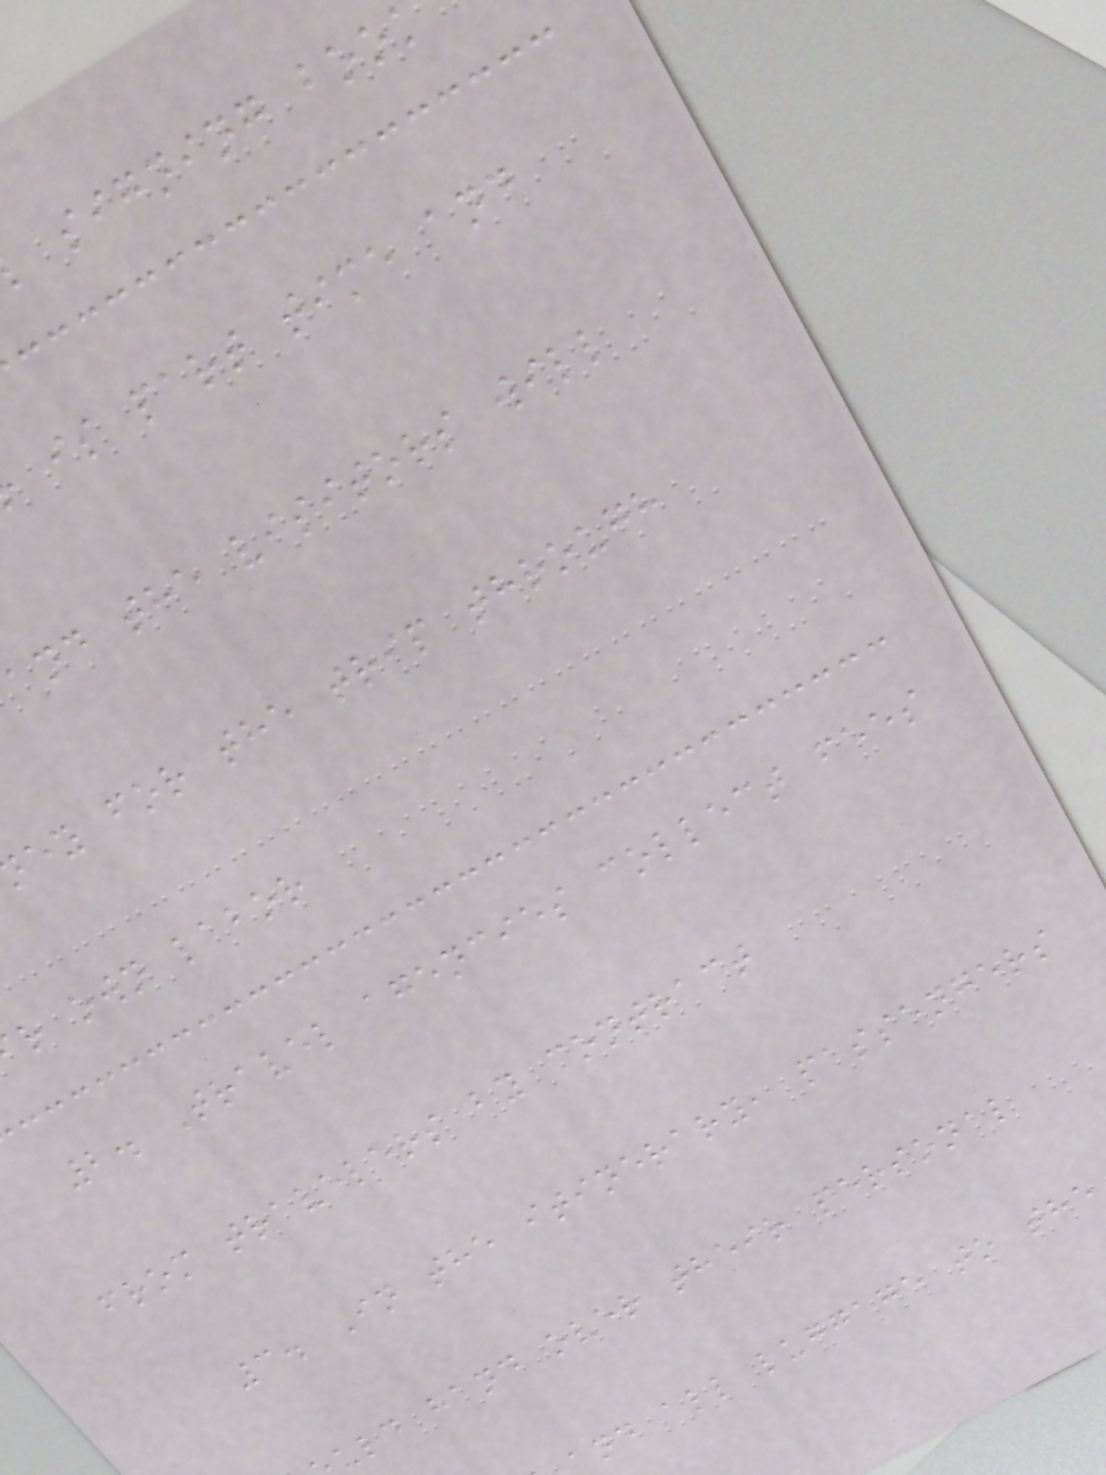signing boo
is part time and
and the visitors will
ey for the trip through
r own labor
2. Travel agencies collect fees
from travelers by contract
3. In the itinerary, passengers
uld hand over their personal
and all luggage to the
